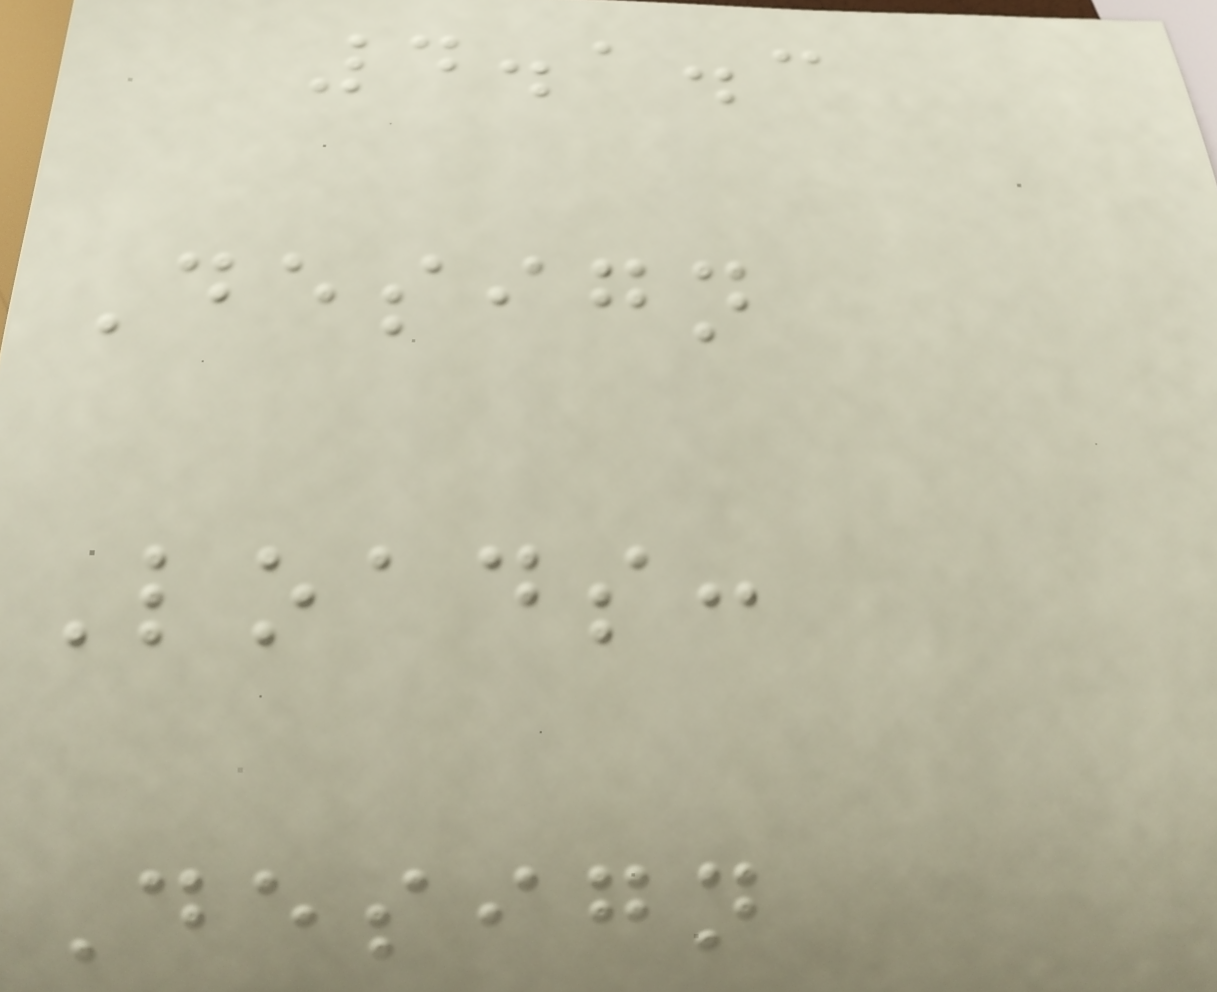4.1.3
Design
Loads:
Design
